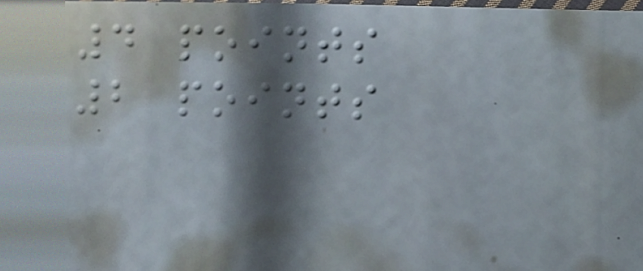4 points
2 points
